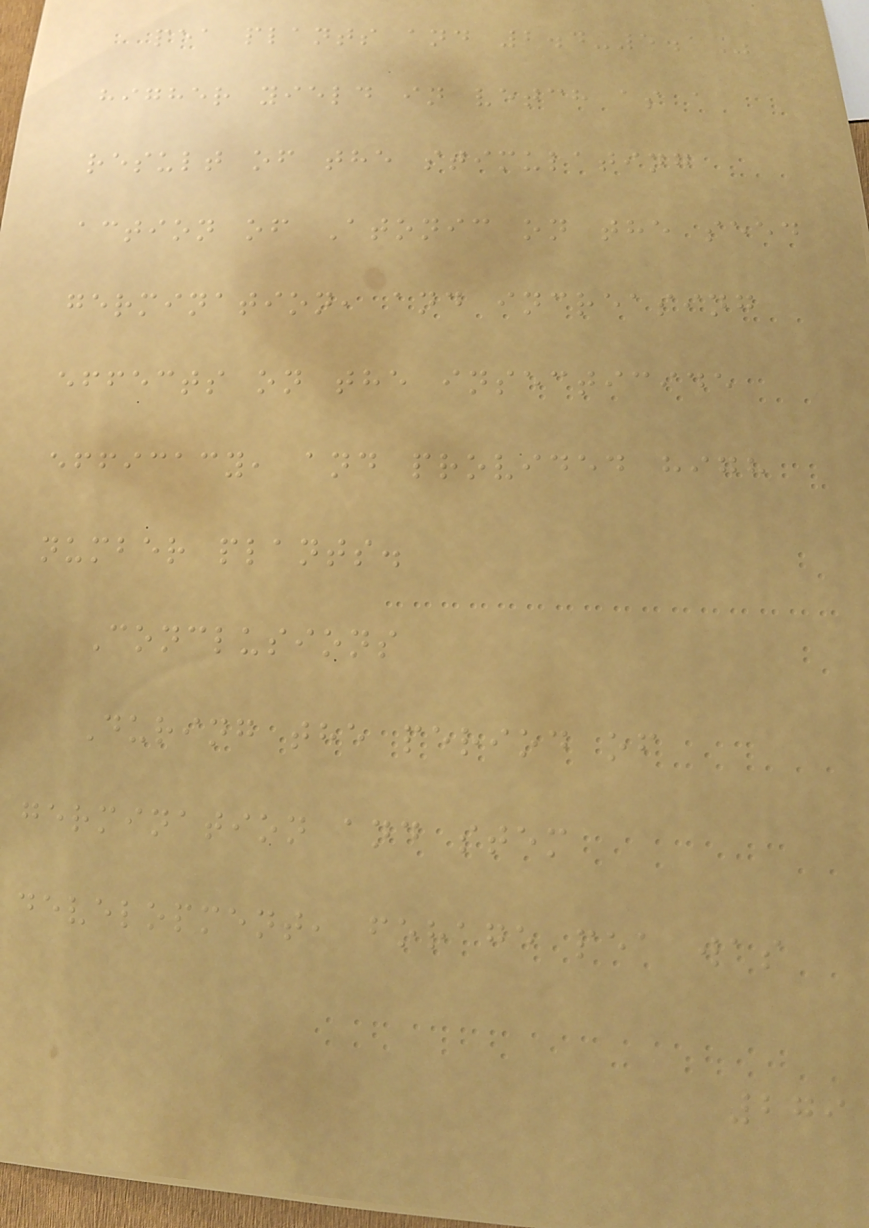pea plants and 2.4-5.1%
higher yield in vetch as a
result of the stimulating
action of Atonic on the seed
germination, and increasing
effects on the insecticide
efficacy, and provided high
number plants.
Conclusions
During the period of
germination and stem
development, forage pea was
279
